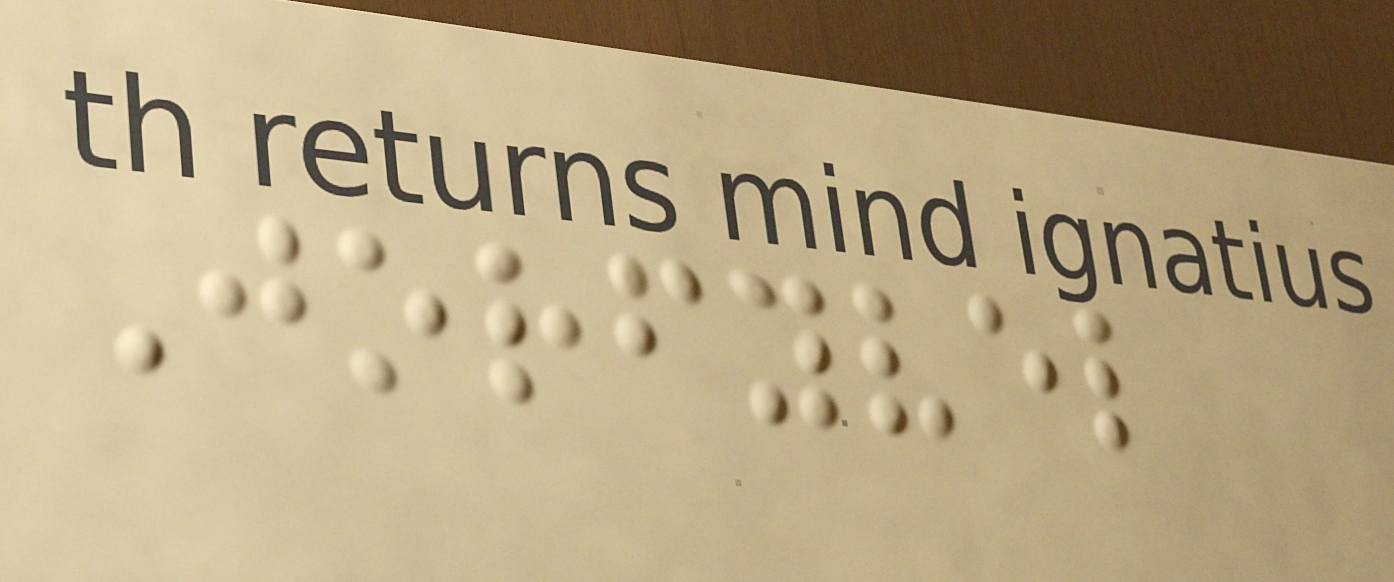Jorfyvel
